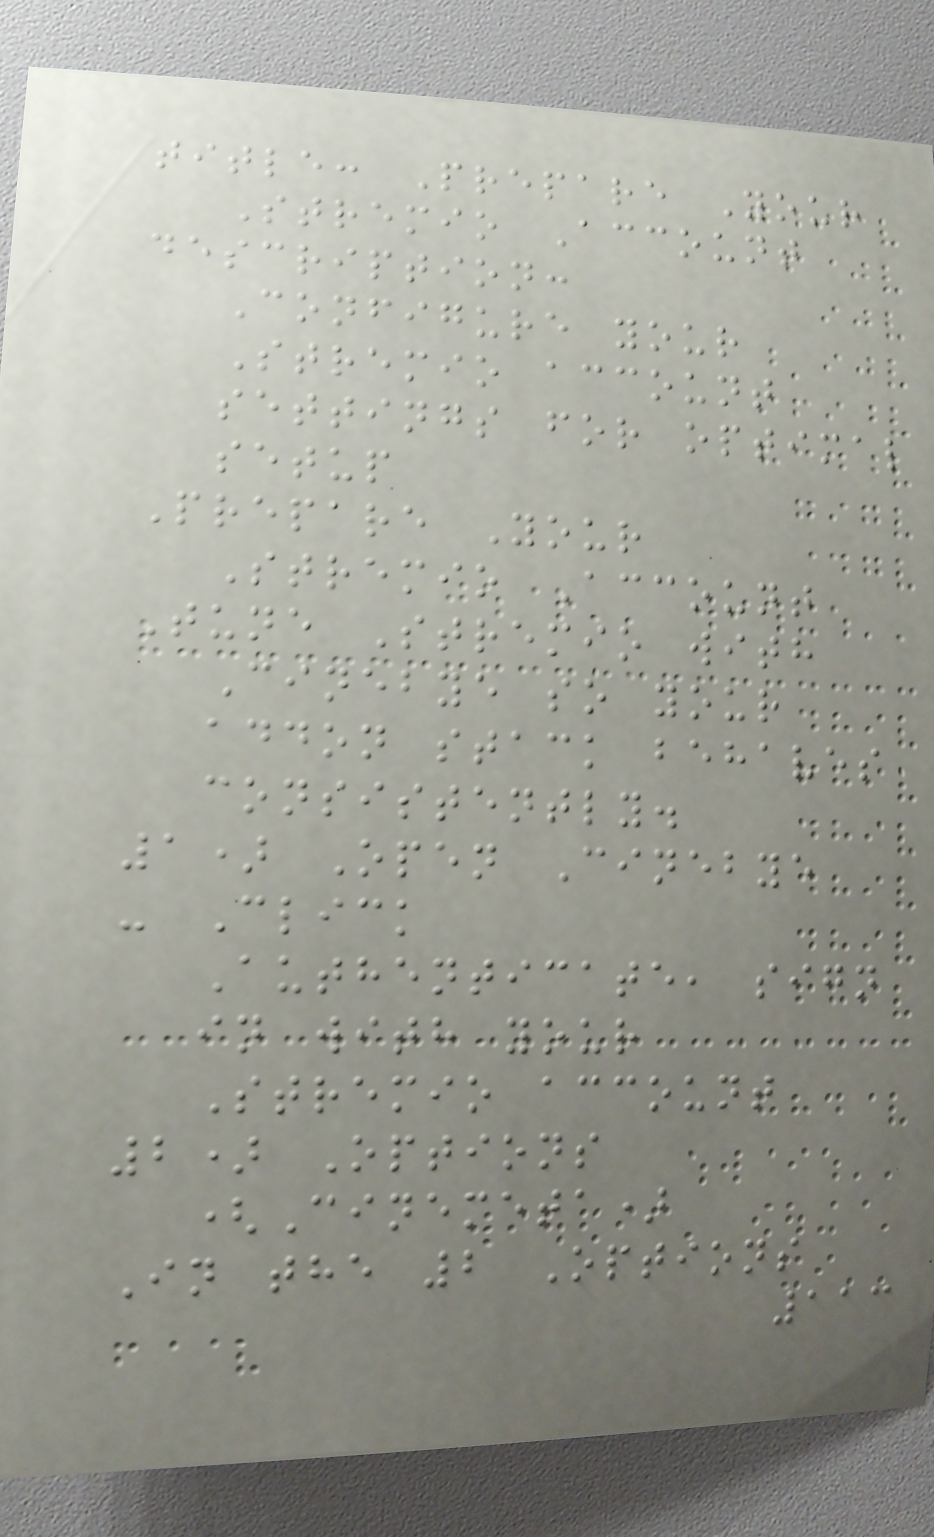title: Prepare Your
Stremio Account
description:
Configure your
Stremio account
settings for optimal
setup
Prepare Your
Stremio Account
Tune Stremio with
Cinebye so your
addon stack behaves
consistently.
1) Open Cinebye
- Click
Authenticate, sign
in with your
Stremio account
2) Options
(Cinemeta)
In the 2 Options
113
